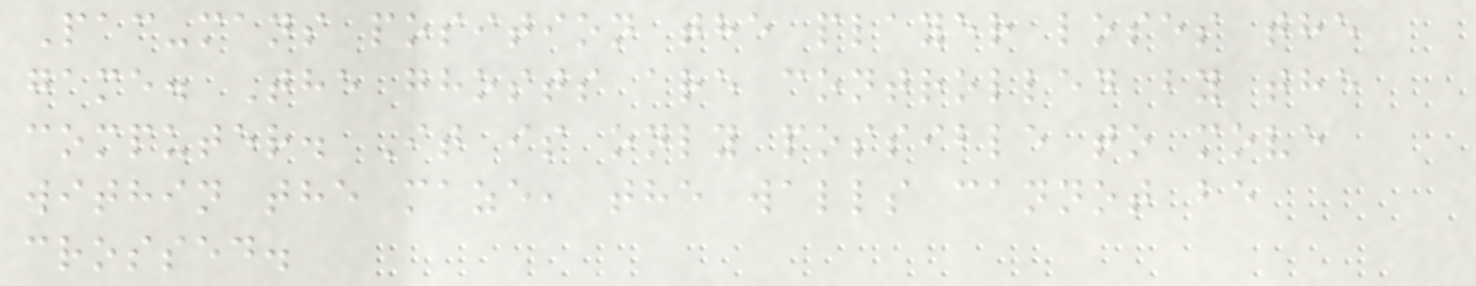Pac-mans position the player loses the
game. The ghosts are controlled by the
computer. It is only possible to move
within the maze, the walls cannot be
crossed.
